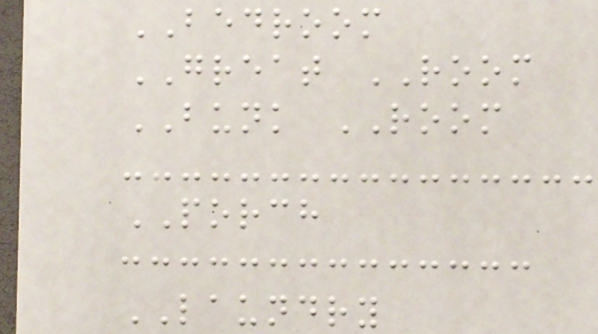BEDROOM
GREAT ROOM
BUNK ROOM
PORCH
LAUNDRY
